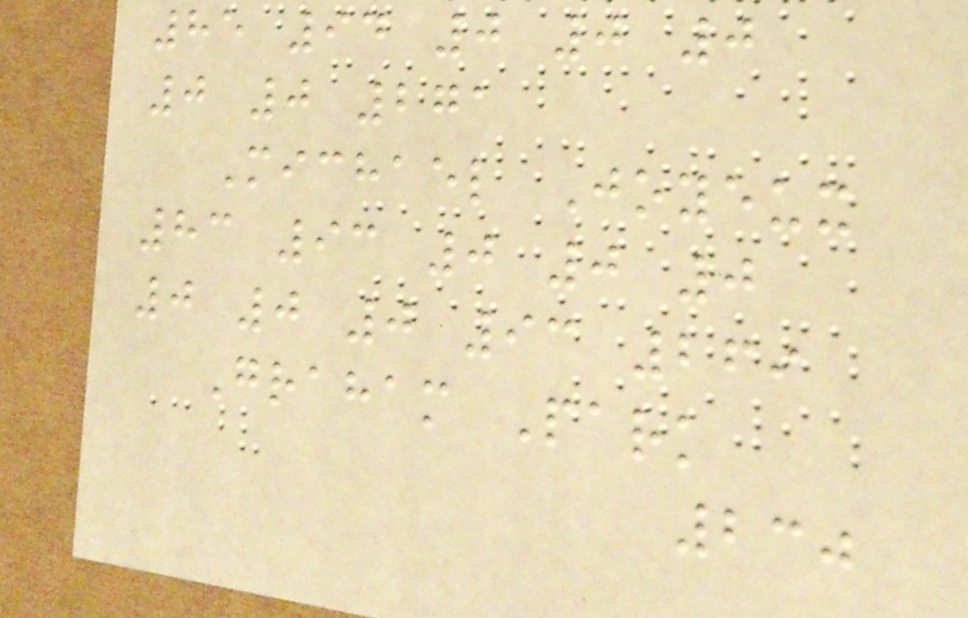85 94 0 0 0
0 0 271
Michael Joyeux
83 93 0 0 0
0 0 0 93 269
Graham Park
230
